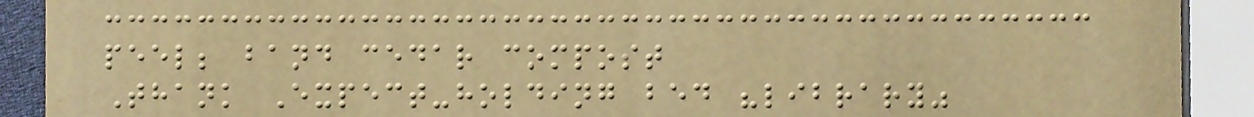peel; band cedar compost
Thank Expect-holding bed "library"
